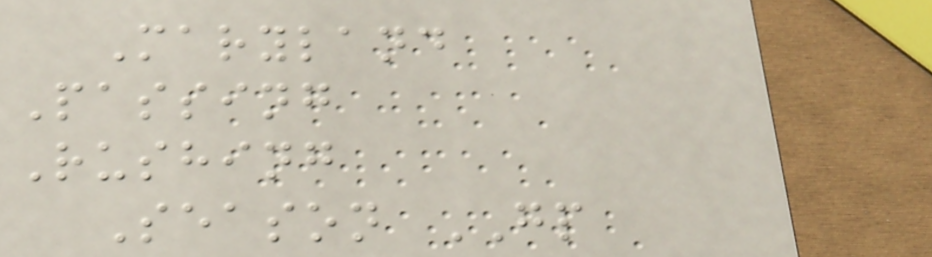Maryland
Passing
Rushing
Season GP
